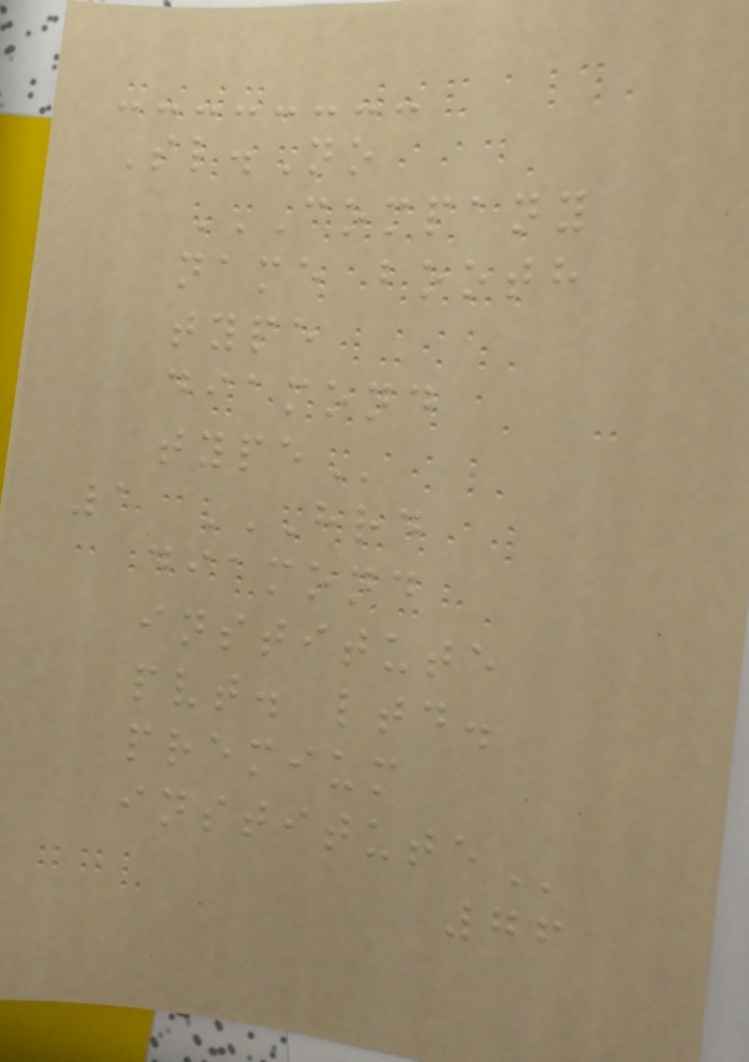Sl.No
COMPANY
NAME BOOTH
TYPE
DIAMOND
TYPE
1 HRD
DIAMOND
INSTITUTE
PVT. LTD.
PREMIUM
INSTITUTE
76
